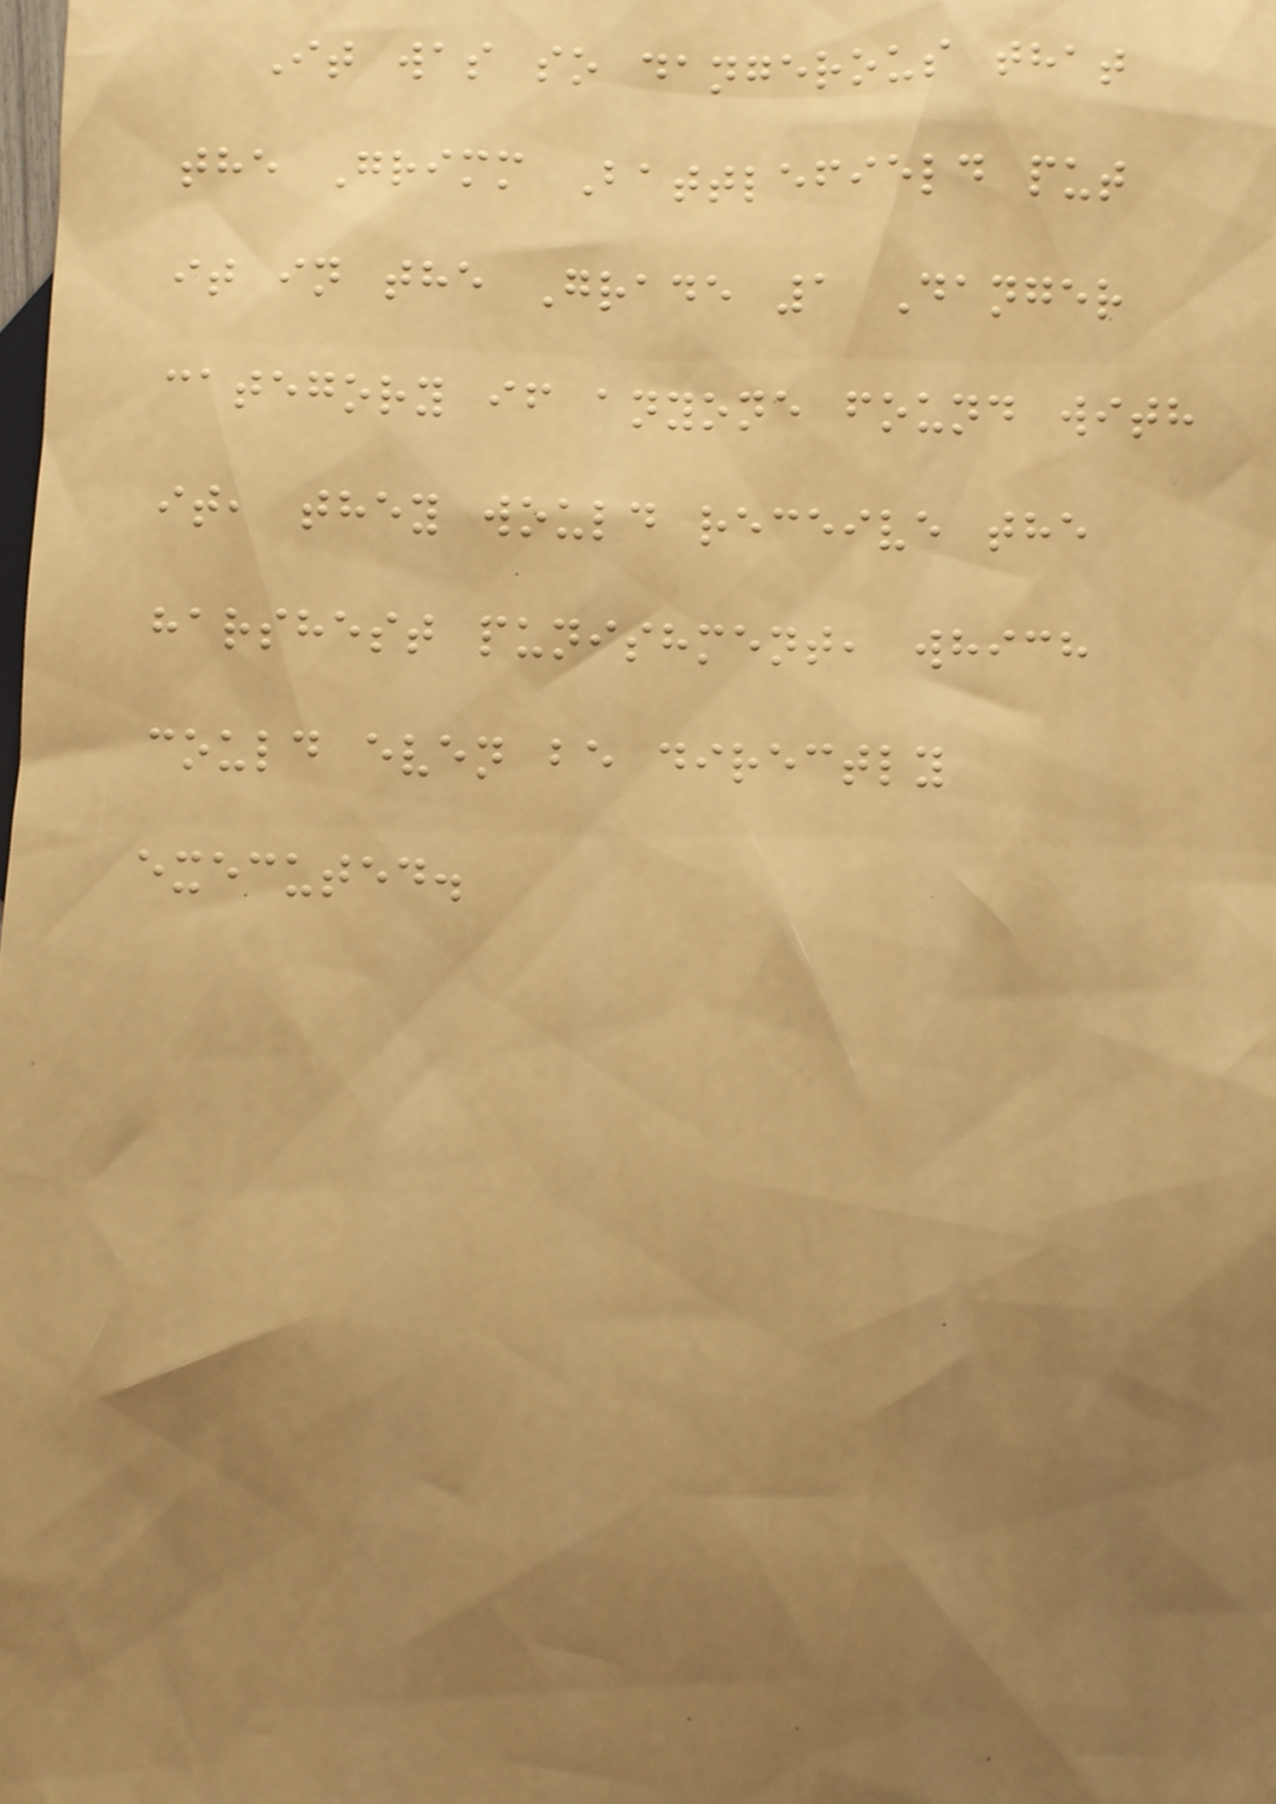It was so dangerous that
the Grimm Battlefield put
it in the Grade 1 Danger
category if anyone found with
it, they would receive the
harshest punishment, which
could even be directly
executed.
